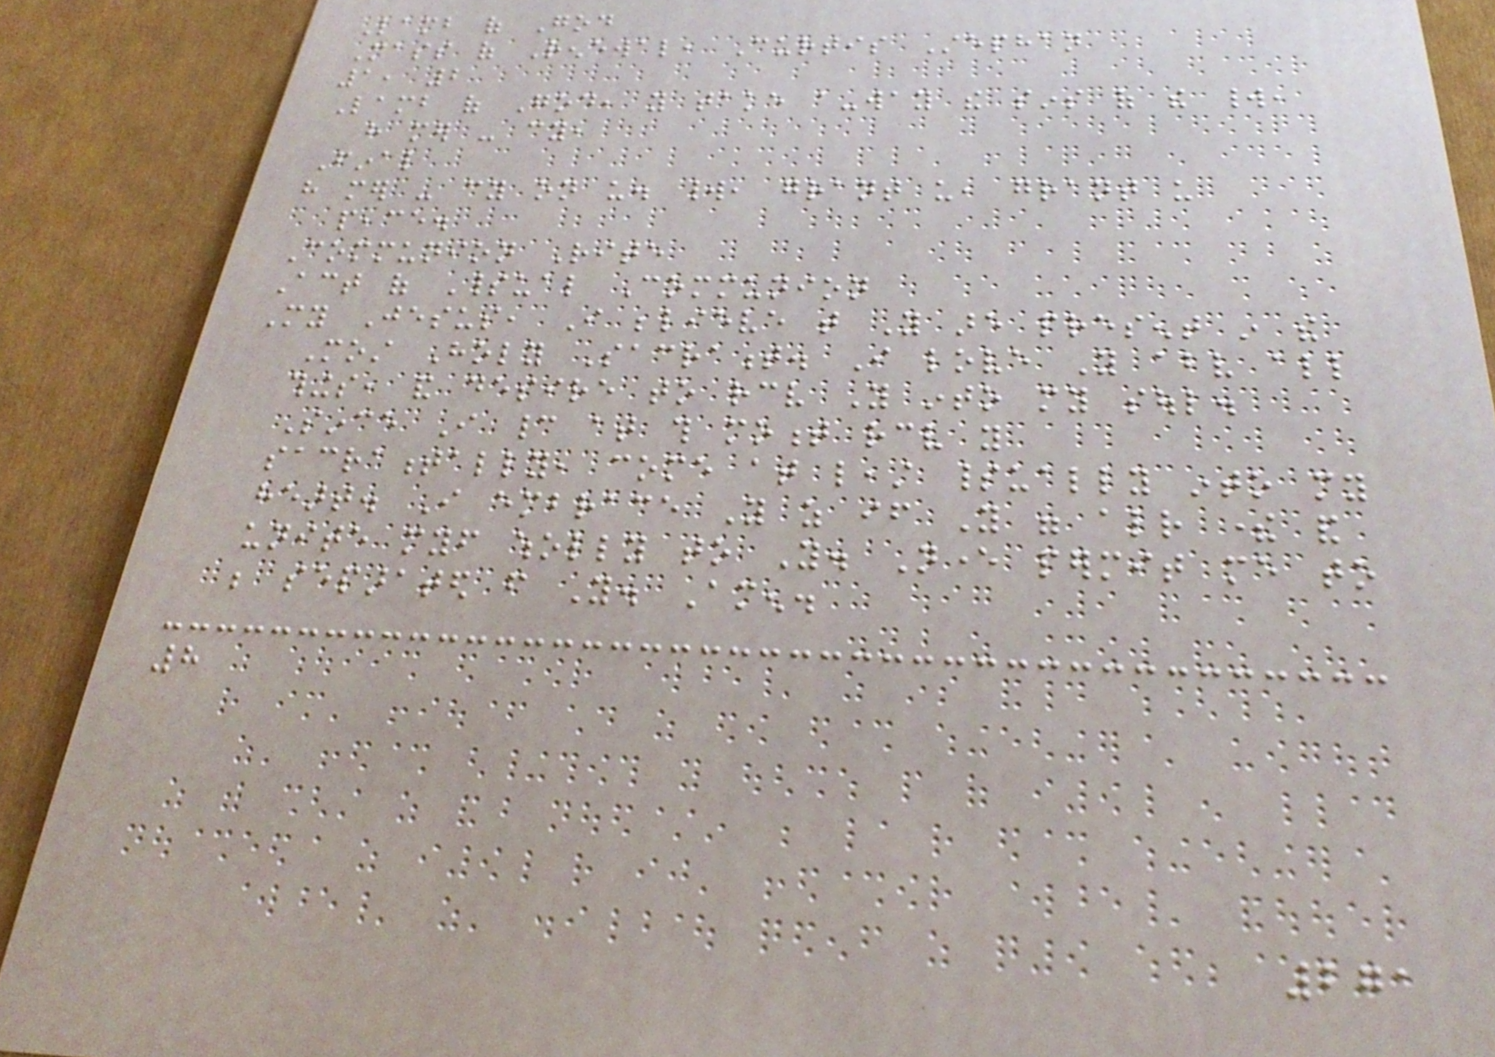Lamb of God
Mass of Renewal, Curtis Stephan
1, 2
Lamb of God, you take a-way the sins of the world,
have mer - cy,
Final
have mer - cy on us. world, grant us, grant us
peace.
Communion Rite
Act of Spiritual Communion
My Jesus, I believe that You are present in the
Most Holy Sacrament. I love You above all
things, and desire to receive You into my soul.
Since I cannot at this moment receive you
sacramentally, come at least spiritually into my
heart. I embrace You as if You were already there and
unite myself wholly to You. Never permit me to
be separated from You. Amen.
8
271
